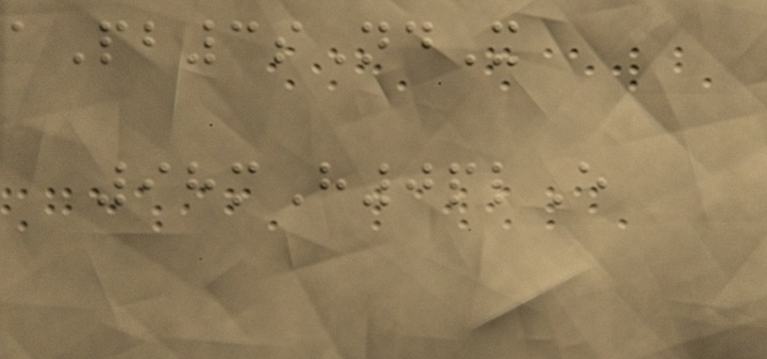aPb3sNdX
98mH0plE
